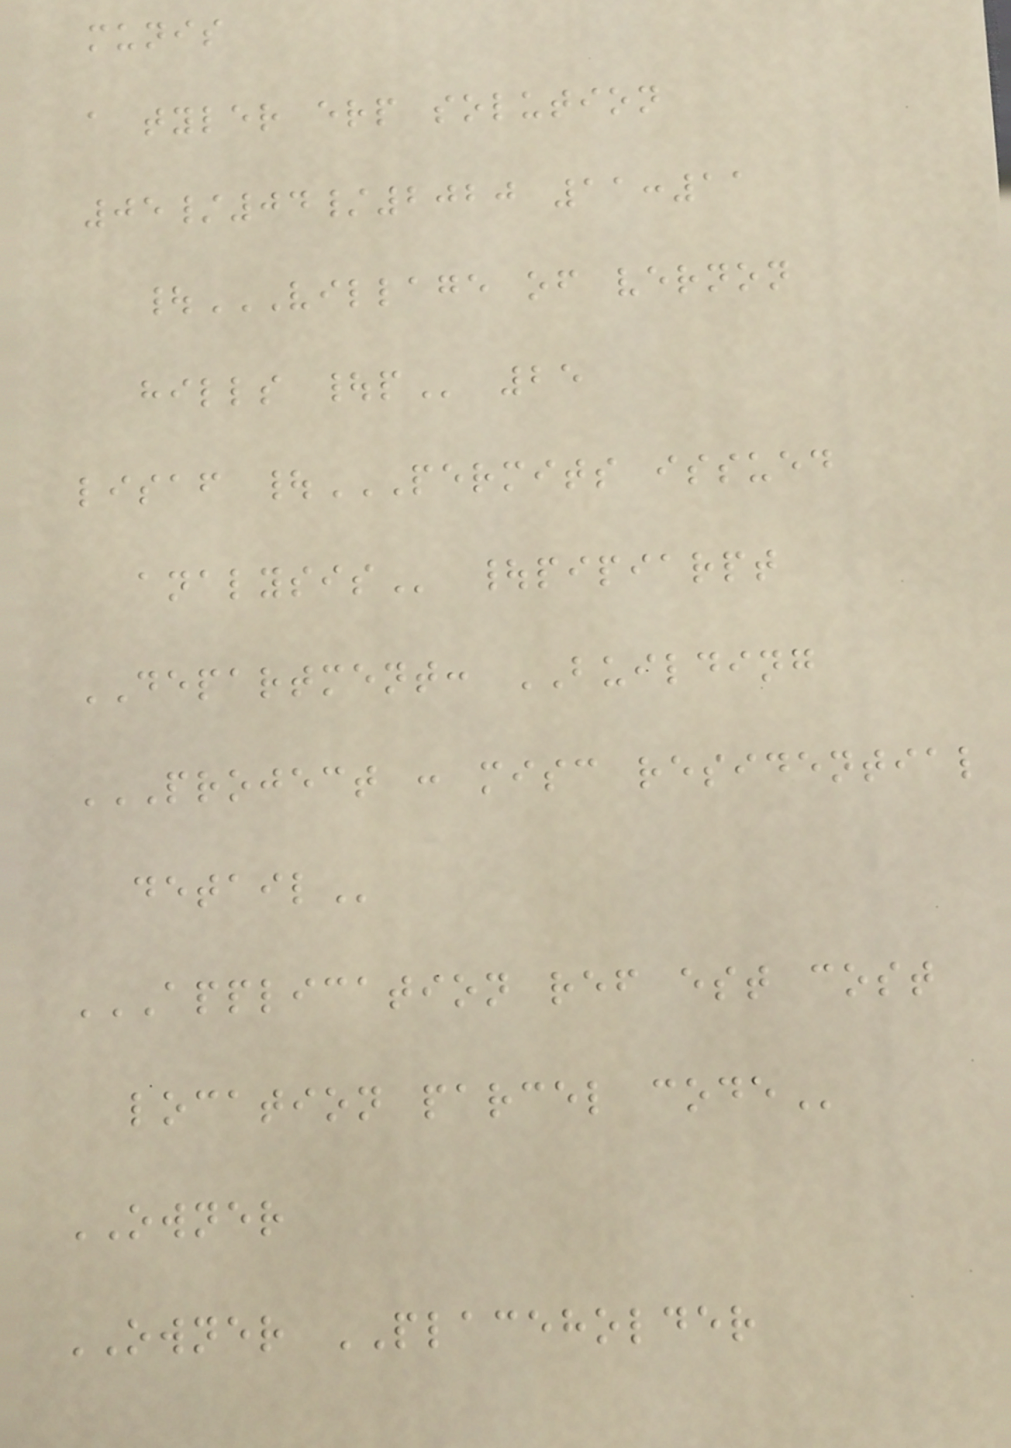munis
a tyler erp solution
05/04/2020 11:11
|VILLAGE OF VERNON
HILLS |P 25
lisaf |PERMITS ISSUED
ANALYSIS |pipiarpt
DEPARTMENT: BUILDING
PROJECT : MISC RESIDENTIAL
DETAIL
APPLICATION REF EST COST
LOCATION PARCEL CODE
OWNER
OWNER PLACEHOLDER
